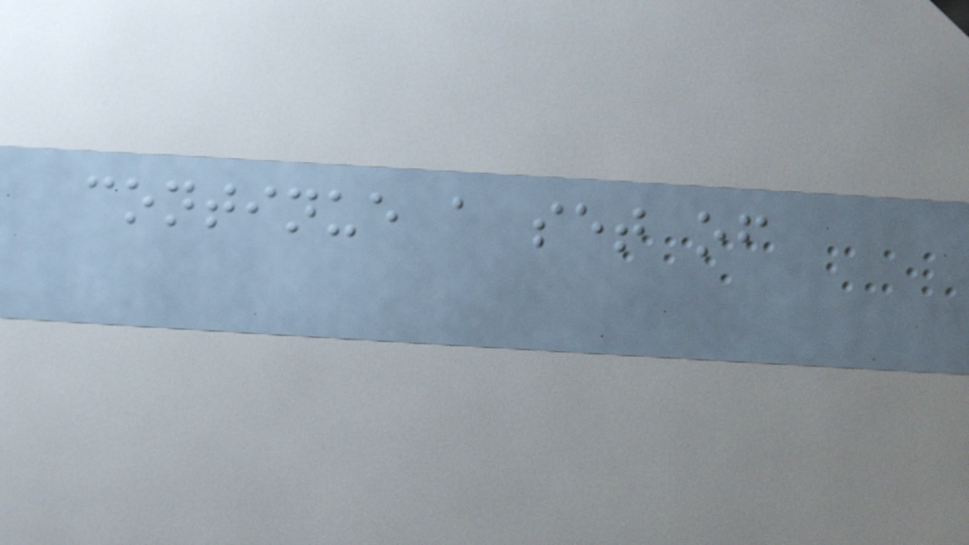continue a set of
